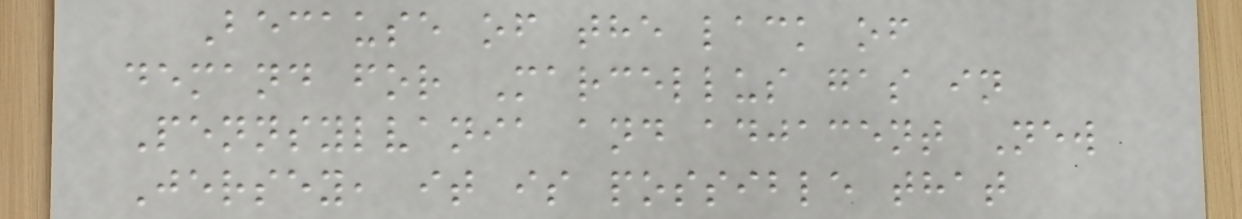Because of the lack of
demand for Marcellus gas in
Pennsylvania and adjacent New
Jersey, it is possible that
